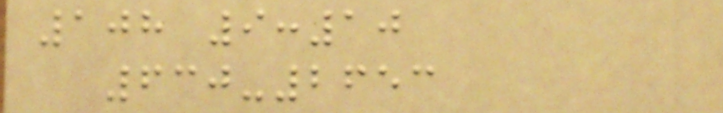108 9:10
630-2653
